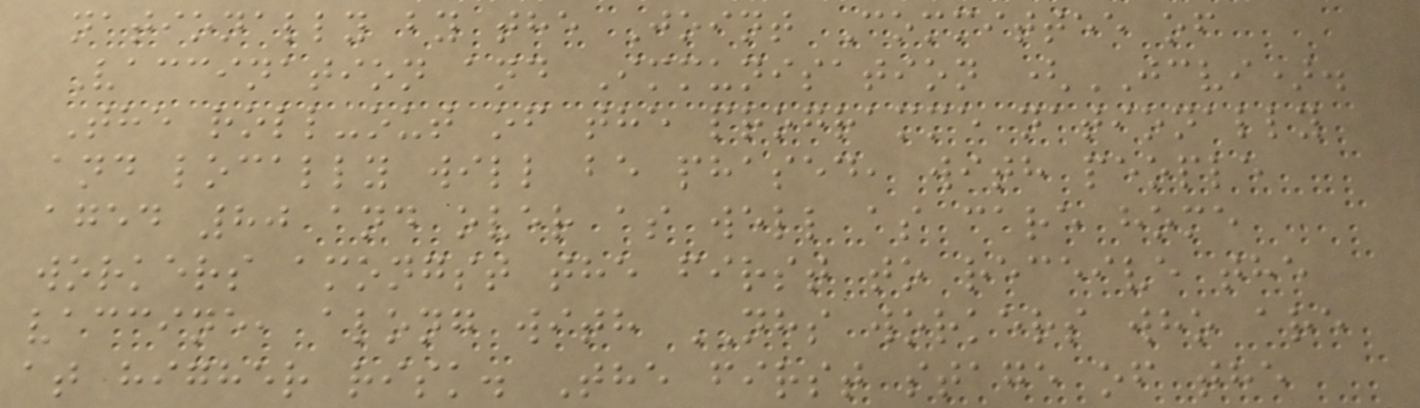nationally by the Joint Committee of
Vaccination and Immunisation (JCVI).
The roll-out of the programme nationally
and locally will be phased, with people
aged 80 and over as well as care home
workers amongst the first to receive the
vaccine, along with NHS workers who are
at higher risk. The first stage of the
